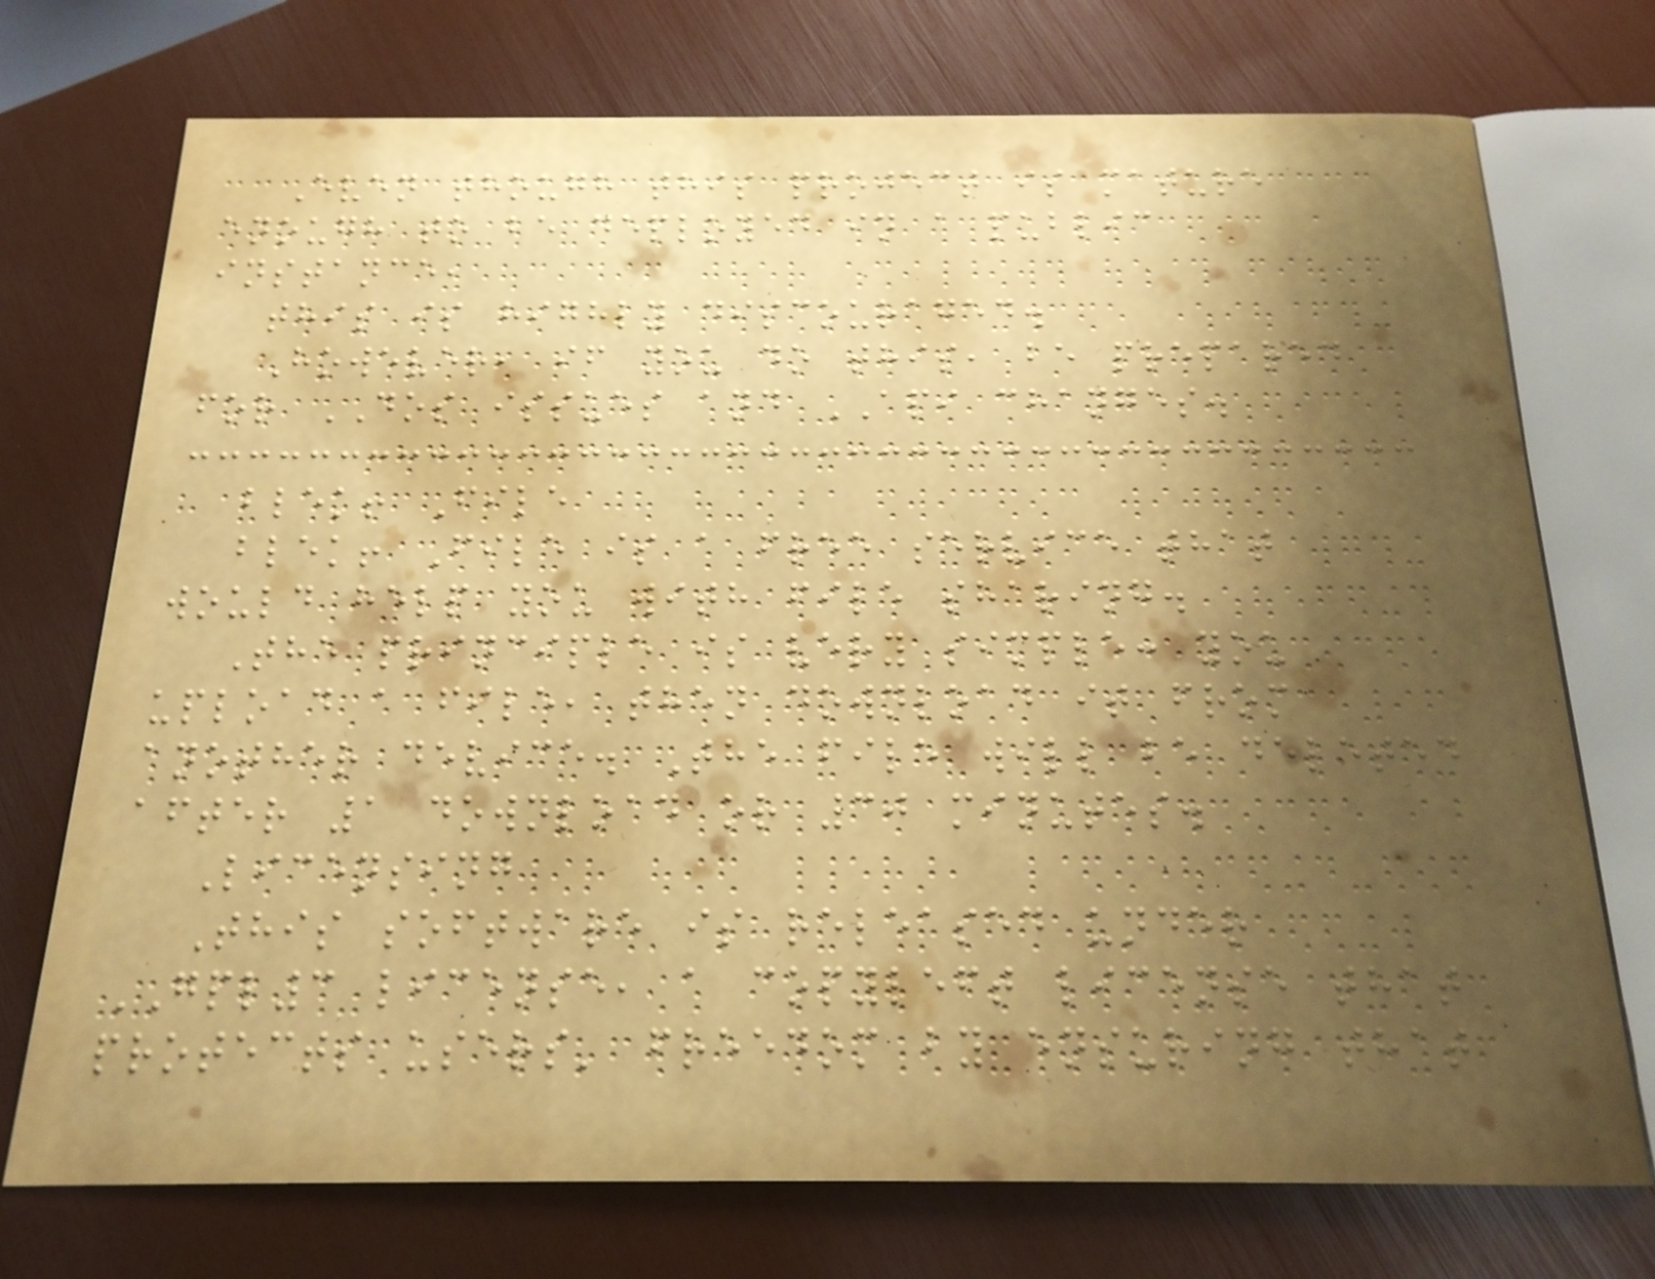Even though this project is mature
enough to be deployed in a public
instance,
this is highly discouraged.
However, if you do this, be prepared
for DOS issues and API changes.
blek! File
blek! File is a free service that
would help you with file sharing.
The principle is very simple: you
upload a file, then download it from
another device. The file will be deleted
after 1 download or 30 minutes.
Licensing
This software is released under
GPL3 license, a copyleft license that
protects users' freedom by ensuring that
